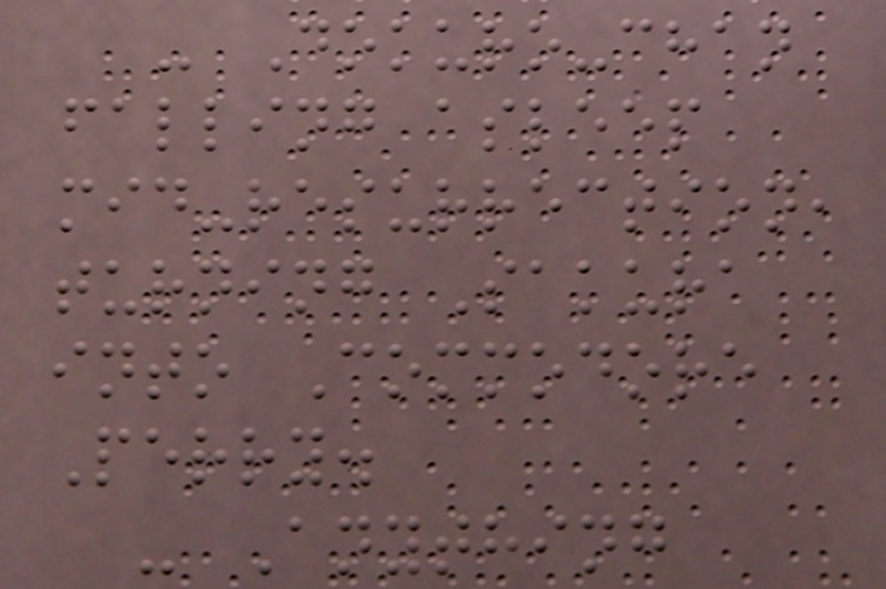- Dokuro-chan
falling asleep
mid-resurrection,
turning Sakura
into Commodore
Perry.
- Anything
